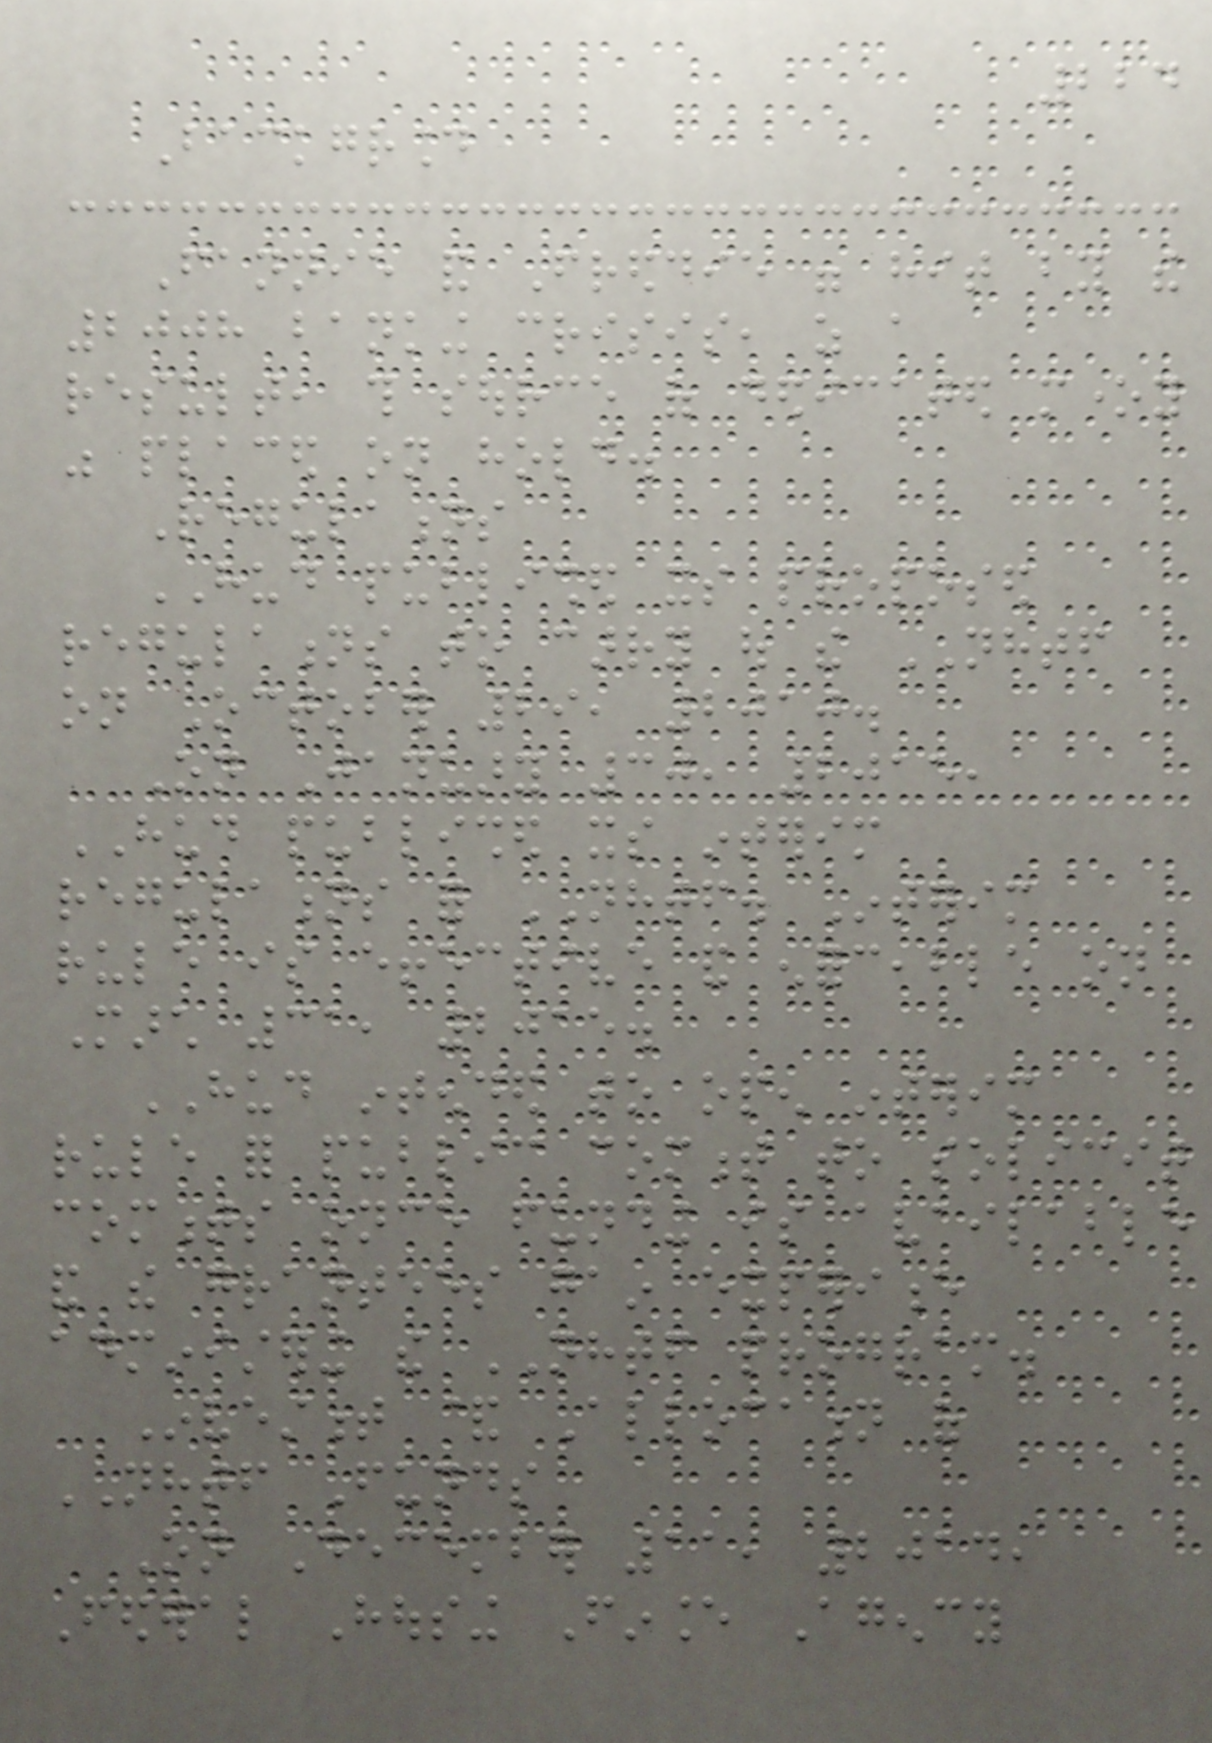224
Background
Fannie and Freddie were hit by the
2008 banking crisis, as a
result, this source of dedicated money
was placed on hold.
Regulations
HUD published its proposed
regulations to carry out the NHTF
on October 29, 2010.
On January 30, 2015,
HUD published its interim
regulations for NHTF. Interim
rule is effective and enforceable on
March 31, 2015.
HUD intended to open interim
rule for public comment to solicit
comments once funding is available
and the grantees gain experience
administering the NHTF program.
Investment & Allocation of
NHTF Funds
On December 11, 2014,
Federal Housing Finance Agency
